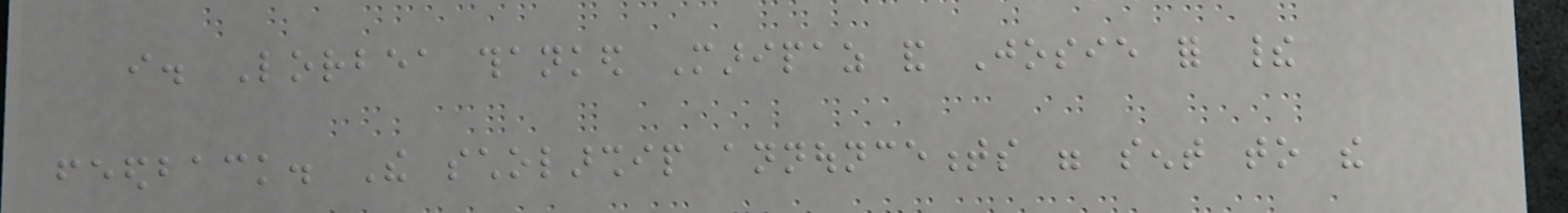i. Lorbea thanked Maripaz and Josie for their
feedback. The scholarship announcements were sent to the
